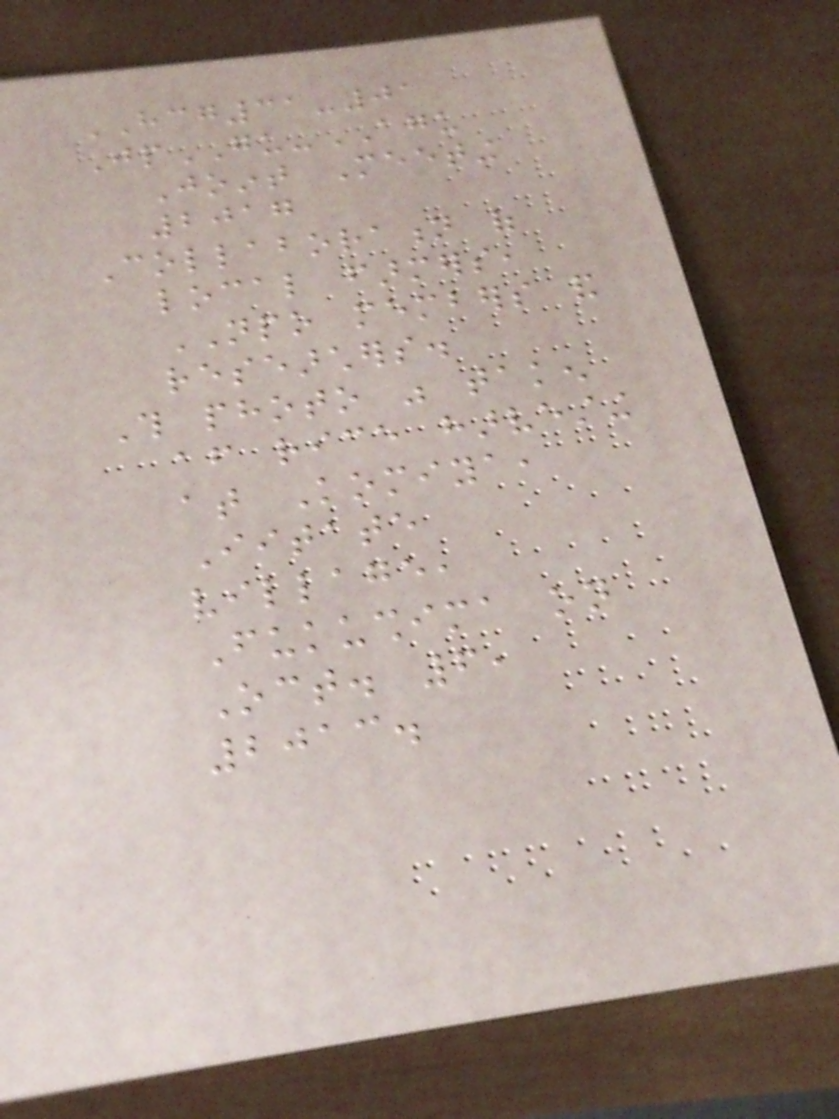HCG31-01
JpGU-AGU
Joint Meeting
2017
Collaboration of
local farmers,
NPO members and
researchers.
This photo was taken
after rice harvesting
at Komiya,
Iitate
village,
Fukushima on
Oct. 6,
2013.
